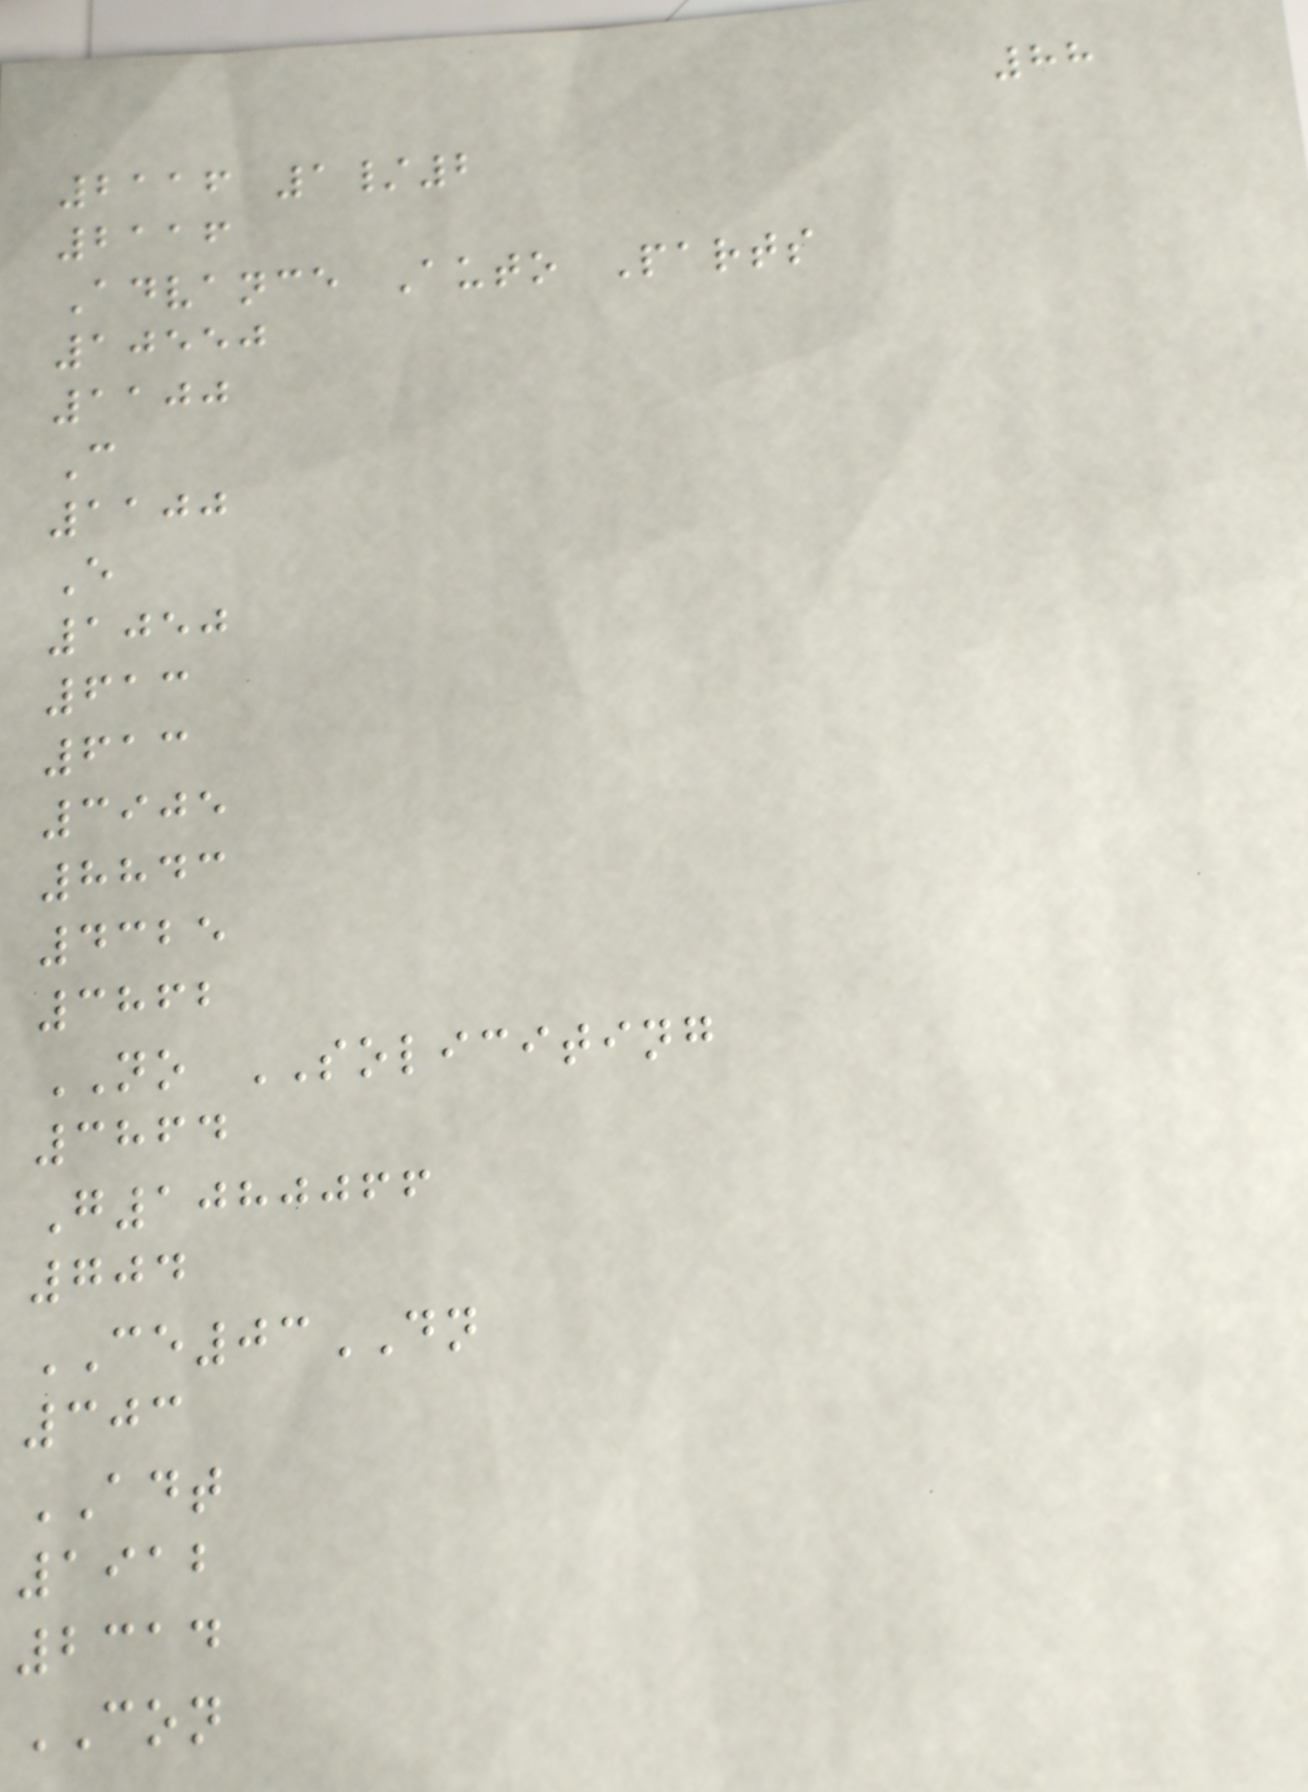88
2116 1/2
2116
Advance Auto Parts
10550
1100
C
1100
E
1050
613
613
3905
8843
4325
3862
NO SOLICITING
3864
G1080066
704
CE03DN
303
ADT
1912
2314
CON
